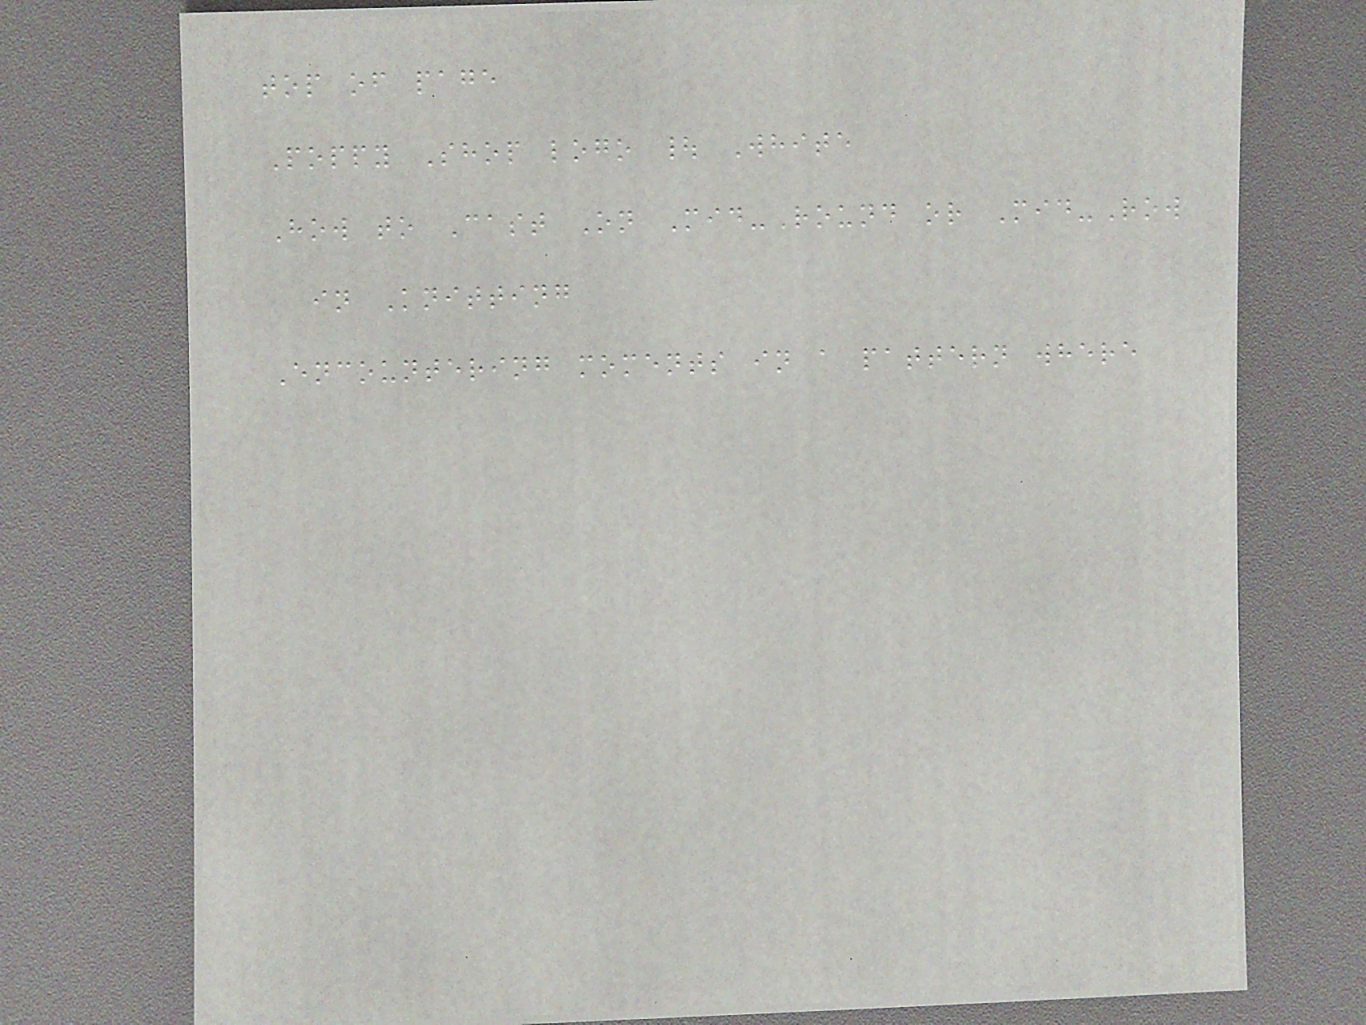top of page
Poppy Shop logo | White
How to Cast On Mid-Round or Mid-Row
in Knitting
Encountering moments in a pattern where
